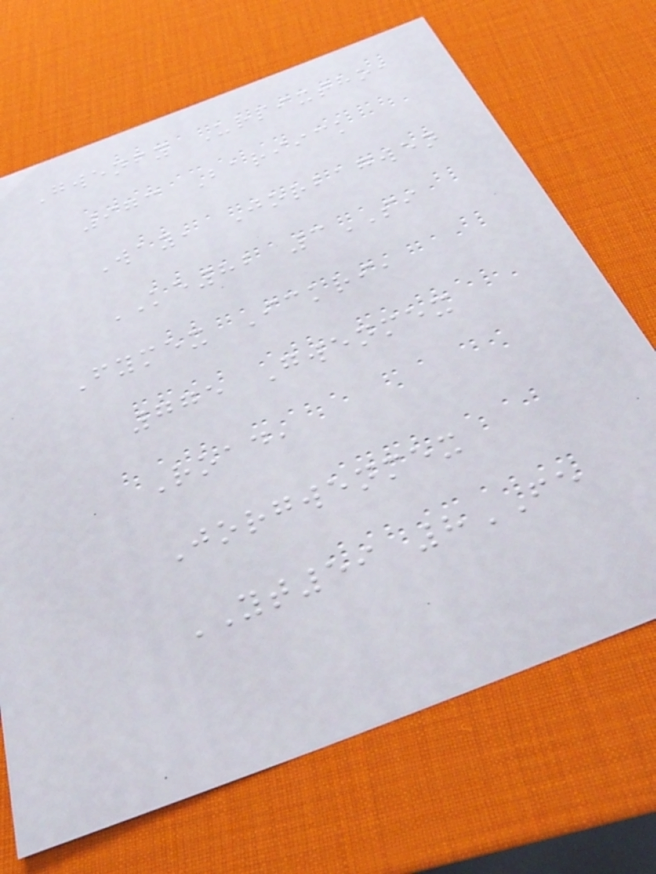Gwenfy Urpixtho,
973 Bariick
Way, Jorbagwen
KE82 3SI
Fymex Ickri,
775 Gwenmex
Road,
Jorgwenmex
YT59 8FE
